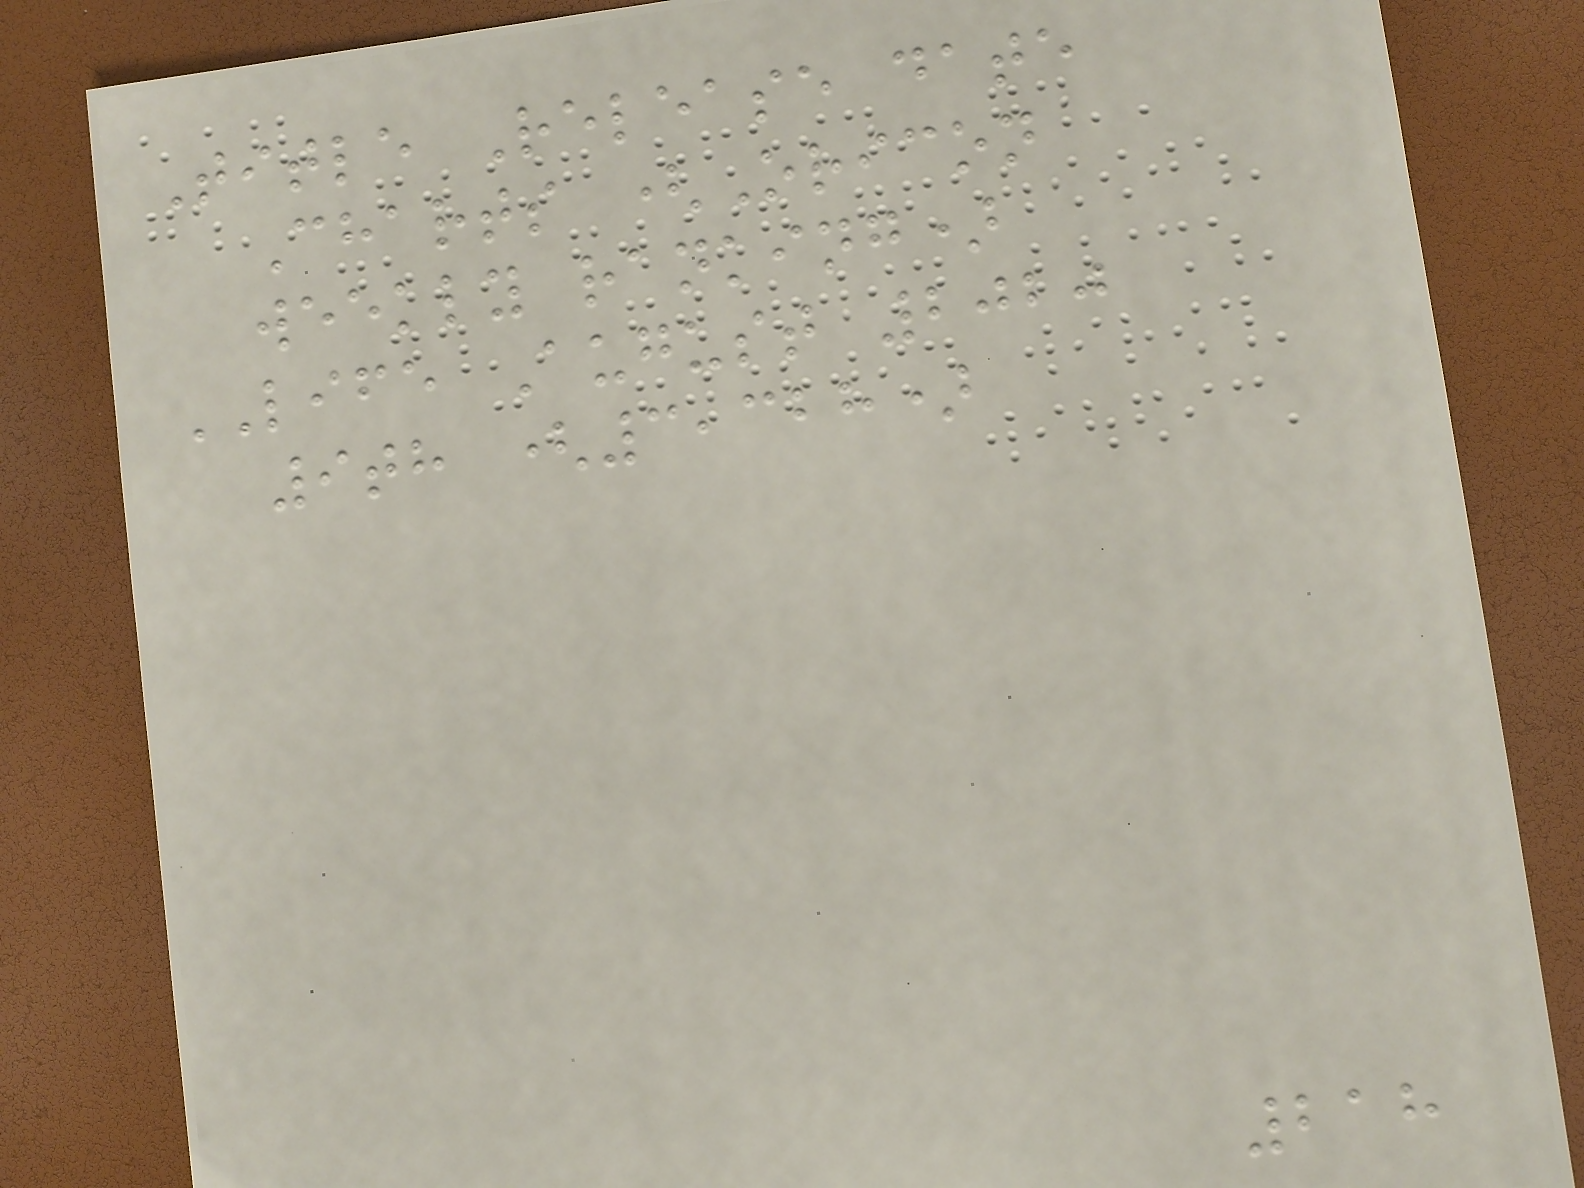Title Release date
Charts (Oricon
weekly ranking)
LIFE August 2020
9th (3,328)
218
